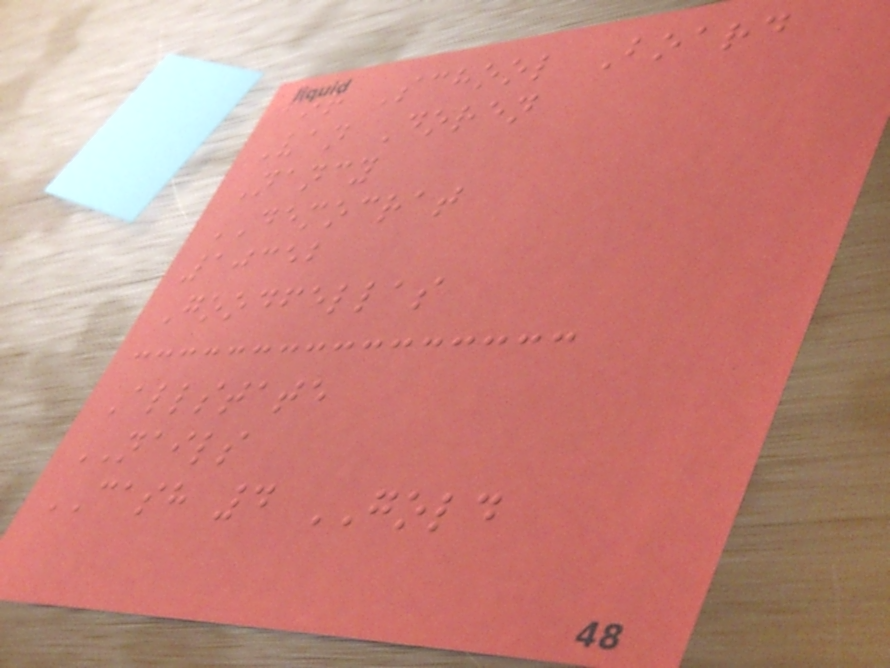for School Board
Van Doren
Nancy
DEMOCRAT
10352
Goodfellas
Allstate
NAILS
CASH 4 GOLD
